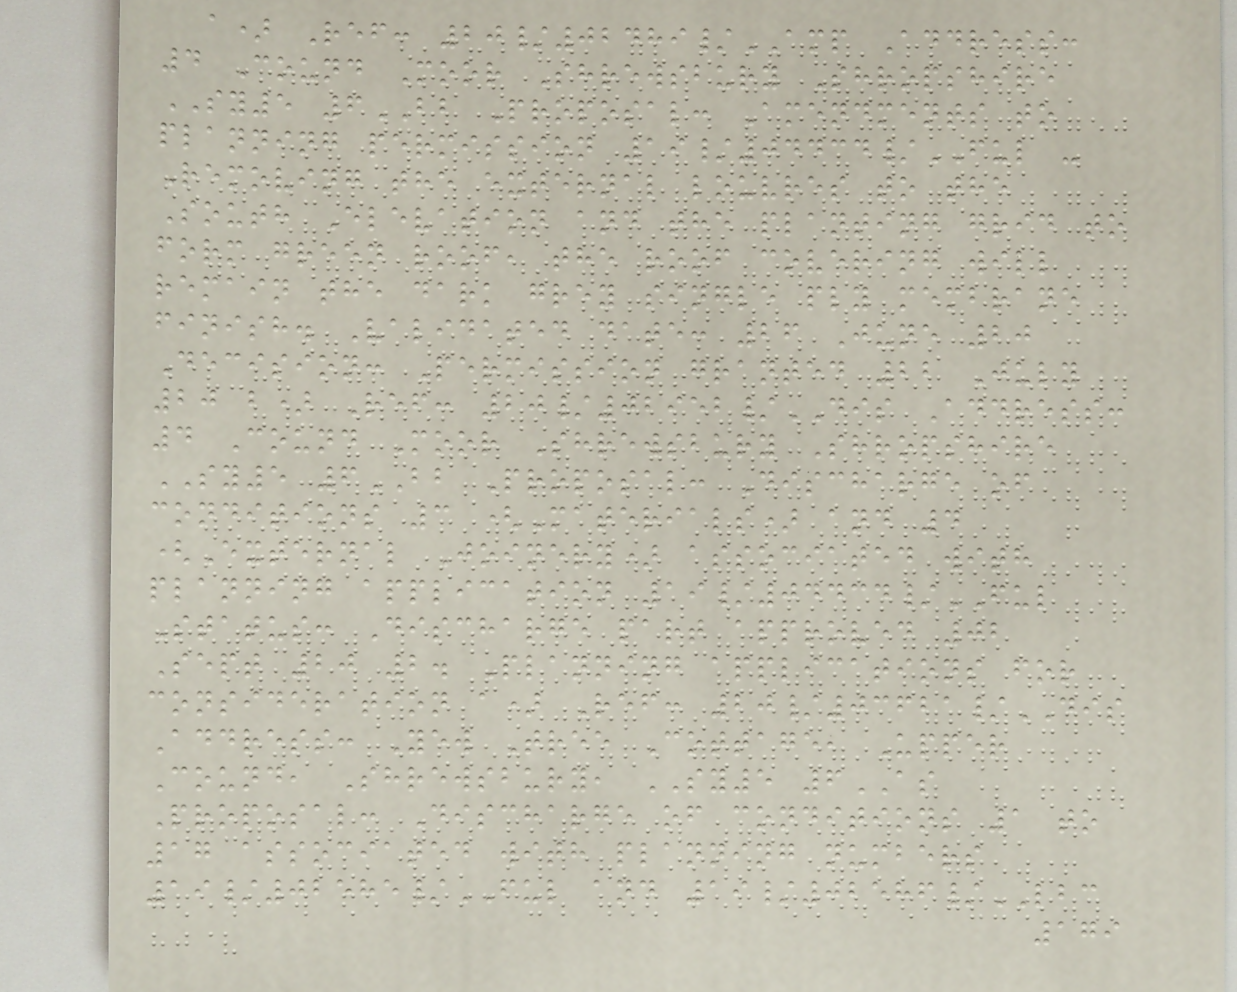a) Ref: 20/02489/AMP Address:
4 Cound Moor Shrewsbury Shropshire
SY5 6BB Proposal: Amendments to
planning permission 19/04434/FUL -
Removing the external louvres to the
South Elevation and the planting grid to
form green roof, the roof covering will
remain the dark grey single ply membrane
finish. Validated date: 26 June 20
Decision: Permission granted 22 July
20 b) Ref: 20/02952/DIS Address:
4 Cound Moor Shrewsbury Shropshire
SY5 6BB Proposal: Discharge of
conditions 3 (Materials) and 4
(External Joinery) associated with
planning application 19/04434/FUL
Status: Discharge part approved 02
Sept 20 2. Planning applications for
consideration a) Ref: 20/03621/DIS
Address: Yew Tree Cottage, Upper
Cound, Shrewsbury, SY5 6AS
Proposal: Discharge of conditions 1 to
17 associated with planning numbers
19/02585/FUL and 19/02586/LBC
179
